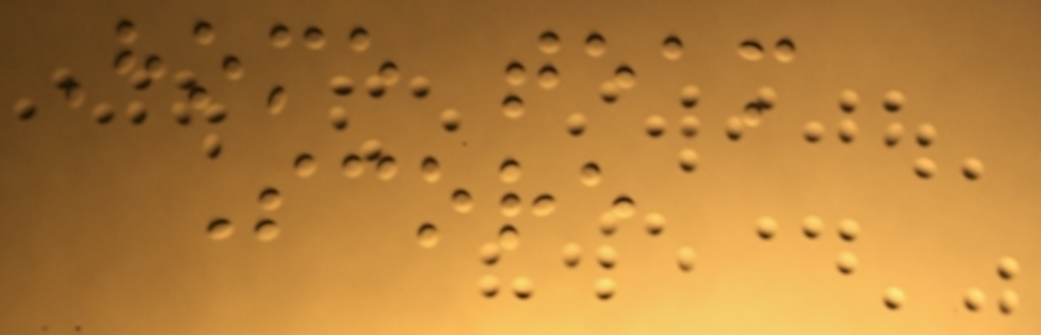Home team
Score
